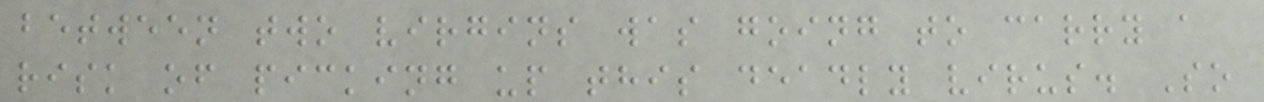between two virgins was going to carry a
risk of picking up this deadly virus. So
